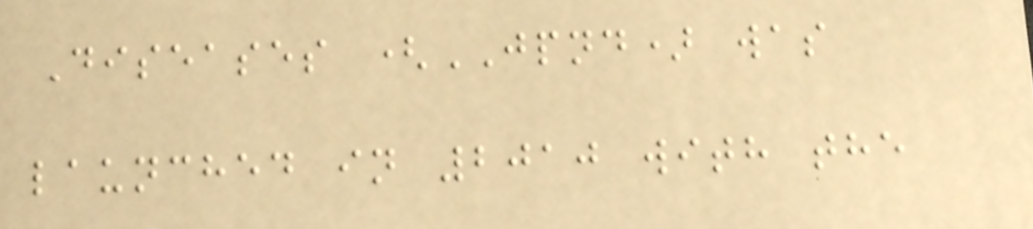Diseases (JPND) was
launched in 2010 with the
